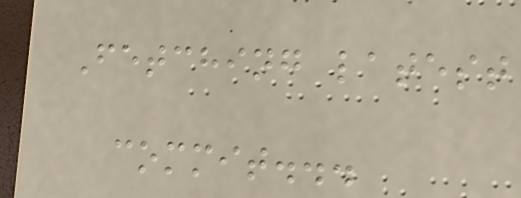Fetching latest
commit...
